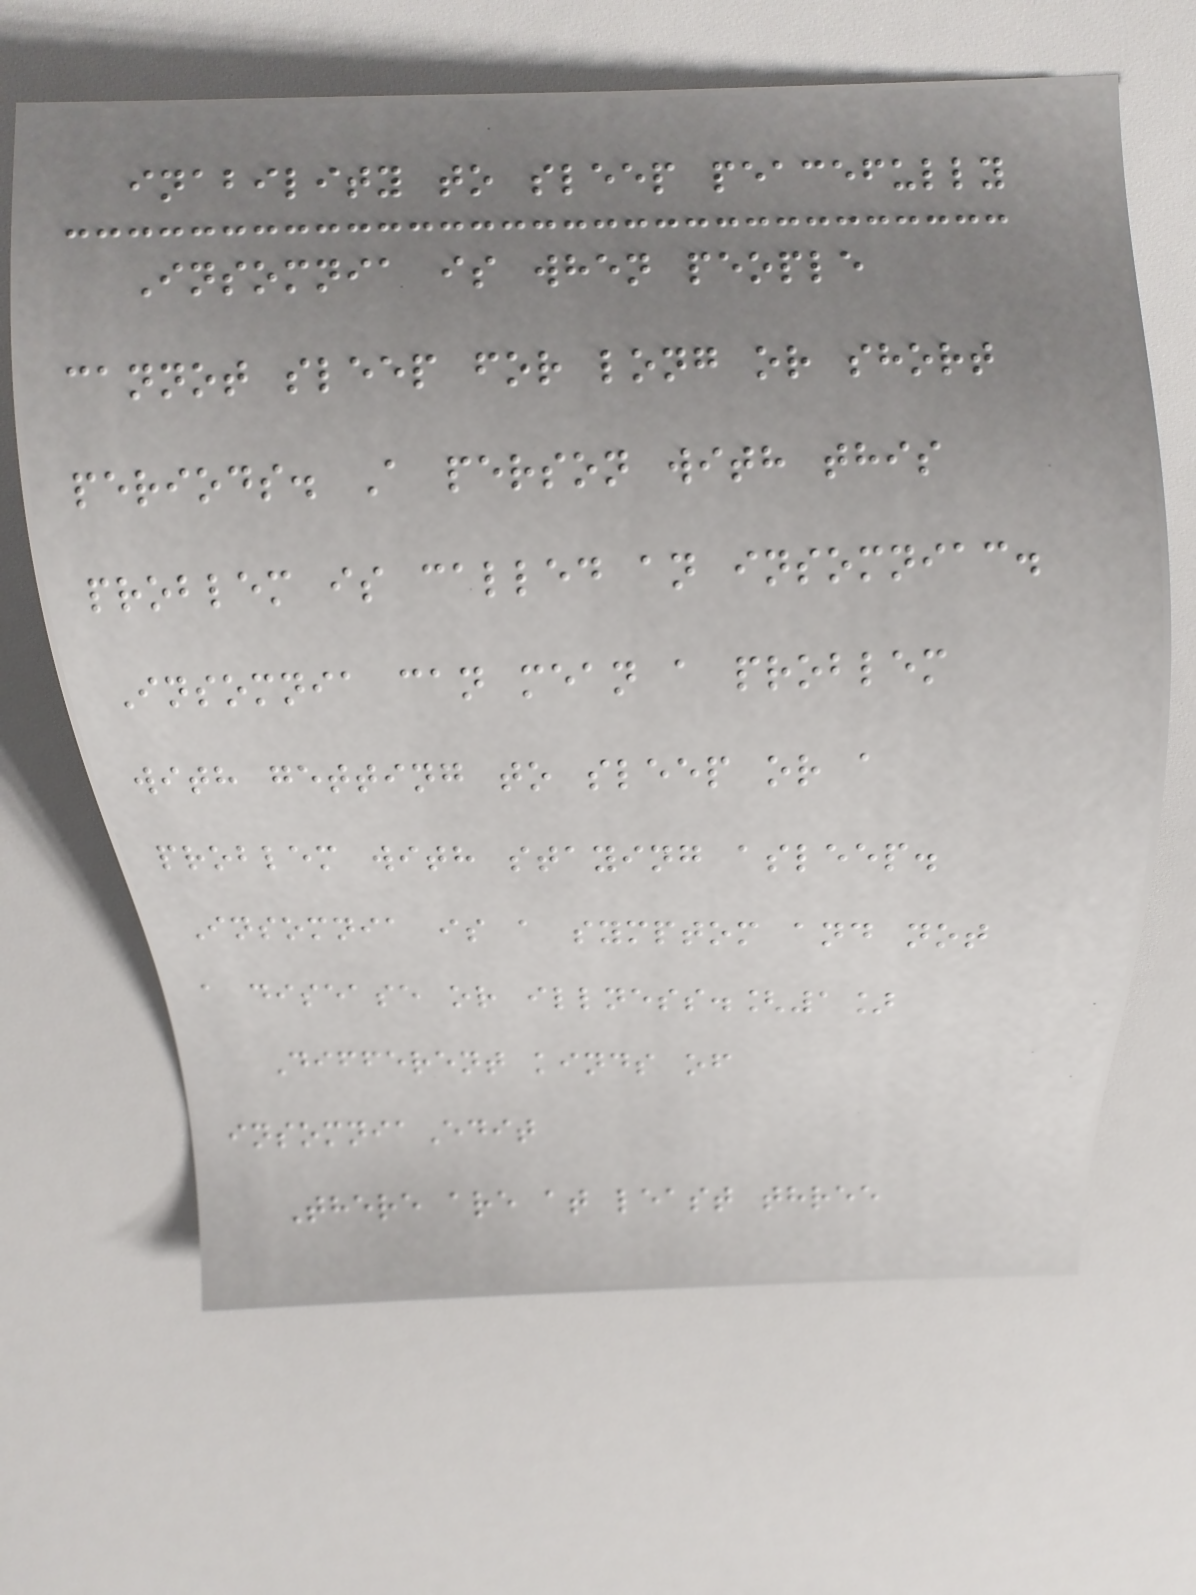inability to sleep peacefully
Insomnia is when people
cannot sleep for long or short
periods. A person with this
problem is called an insomniac.
Insomnia can mean a problem
with getting to sleep or a
problem with staying asleep.
Insomnia is a symptom and not
a disease or illness.[1]
Different kinds of
insomniaEdit
There are at least three
